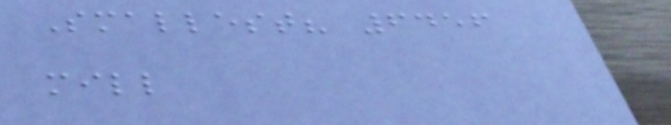Smallest? 6456
mill
